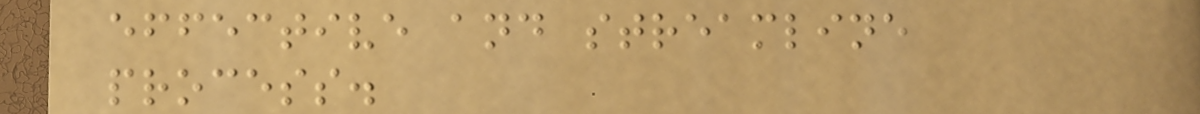effective and streamline
process.
